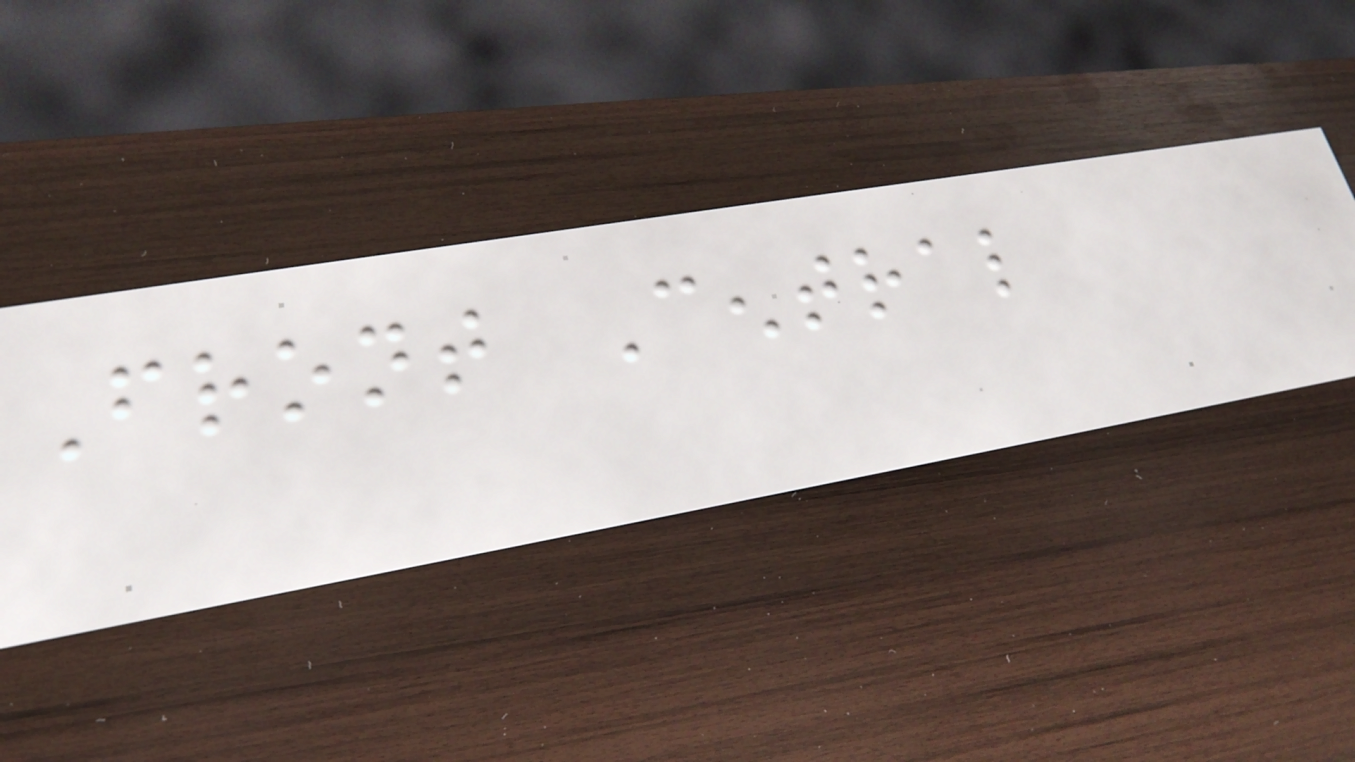Front Central
